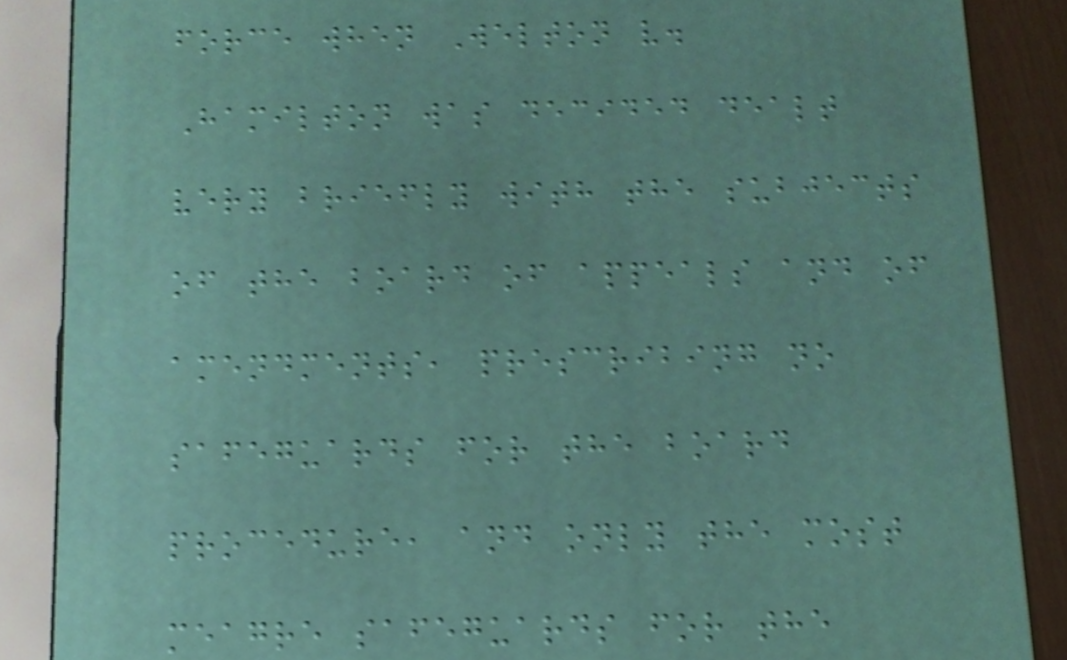force when Welton v.
Hamilton was decided dealt
very briefly with the subjects
of the board of appeals and of
amendments, prescribing no
safeguards for the board
procedure, and only the most
meagre safeguards for the
